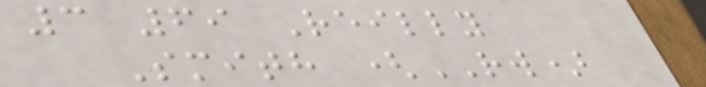3 69 Reilly
Smith (RW)
